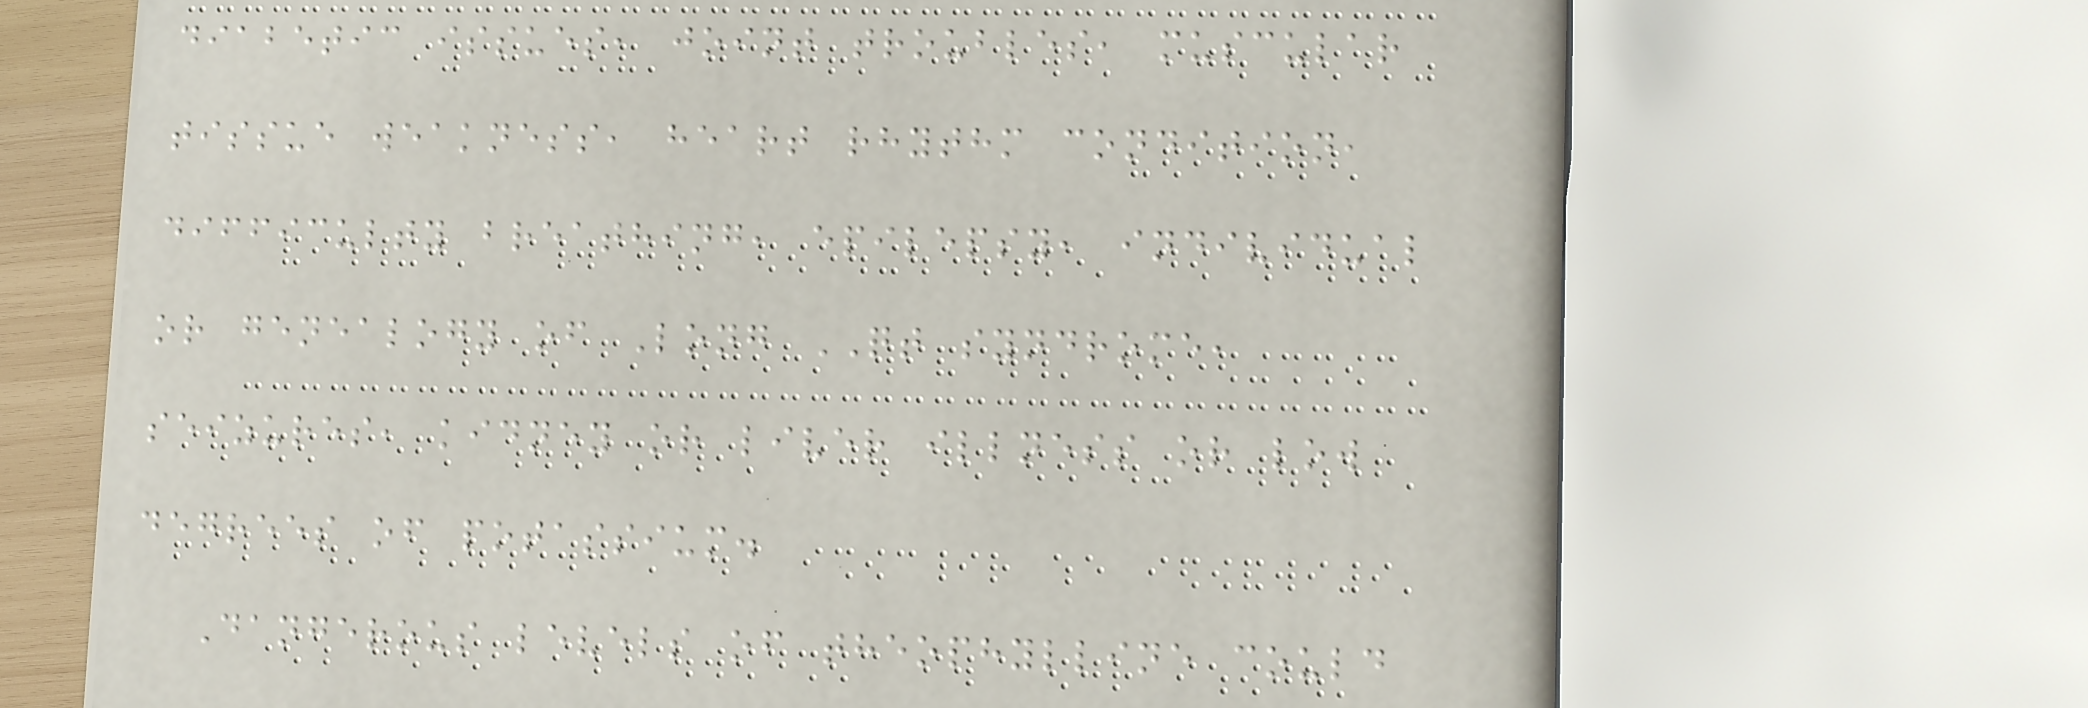diabetic issues, joint troubles, muscular
tissue weakness, heart rhythm condition,
difficulty breathing, epilepsy, individual
or genealogy of Long QT syndrome,
seizures, kidney or liver illness or low
degrees of potassium.
Dangerous levels of theophylline could
